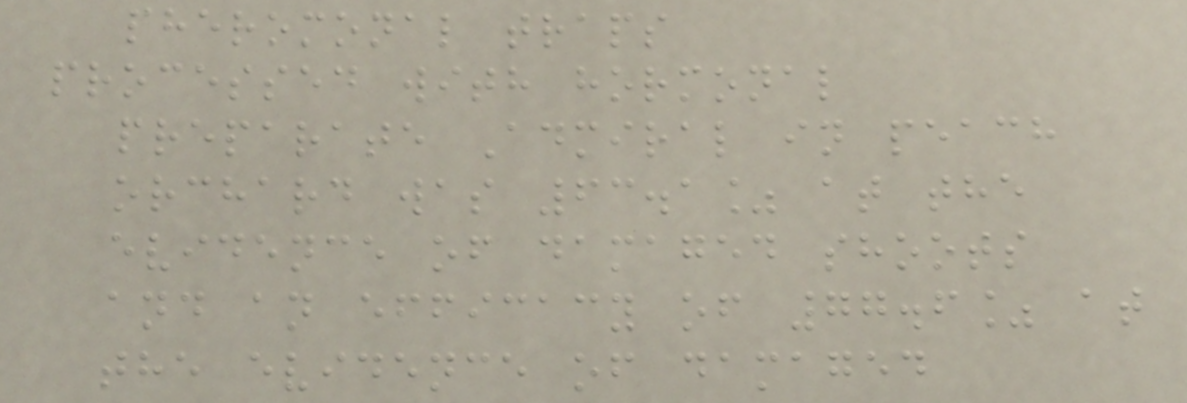pheromonal traps
processed with hormonal
preparate Admiral in peach
orchard was 63.1% at the
evidence of damaged shoots
and an efficacy of 77.6% at
the evidence of damaged
